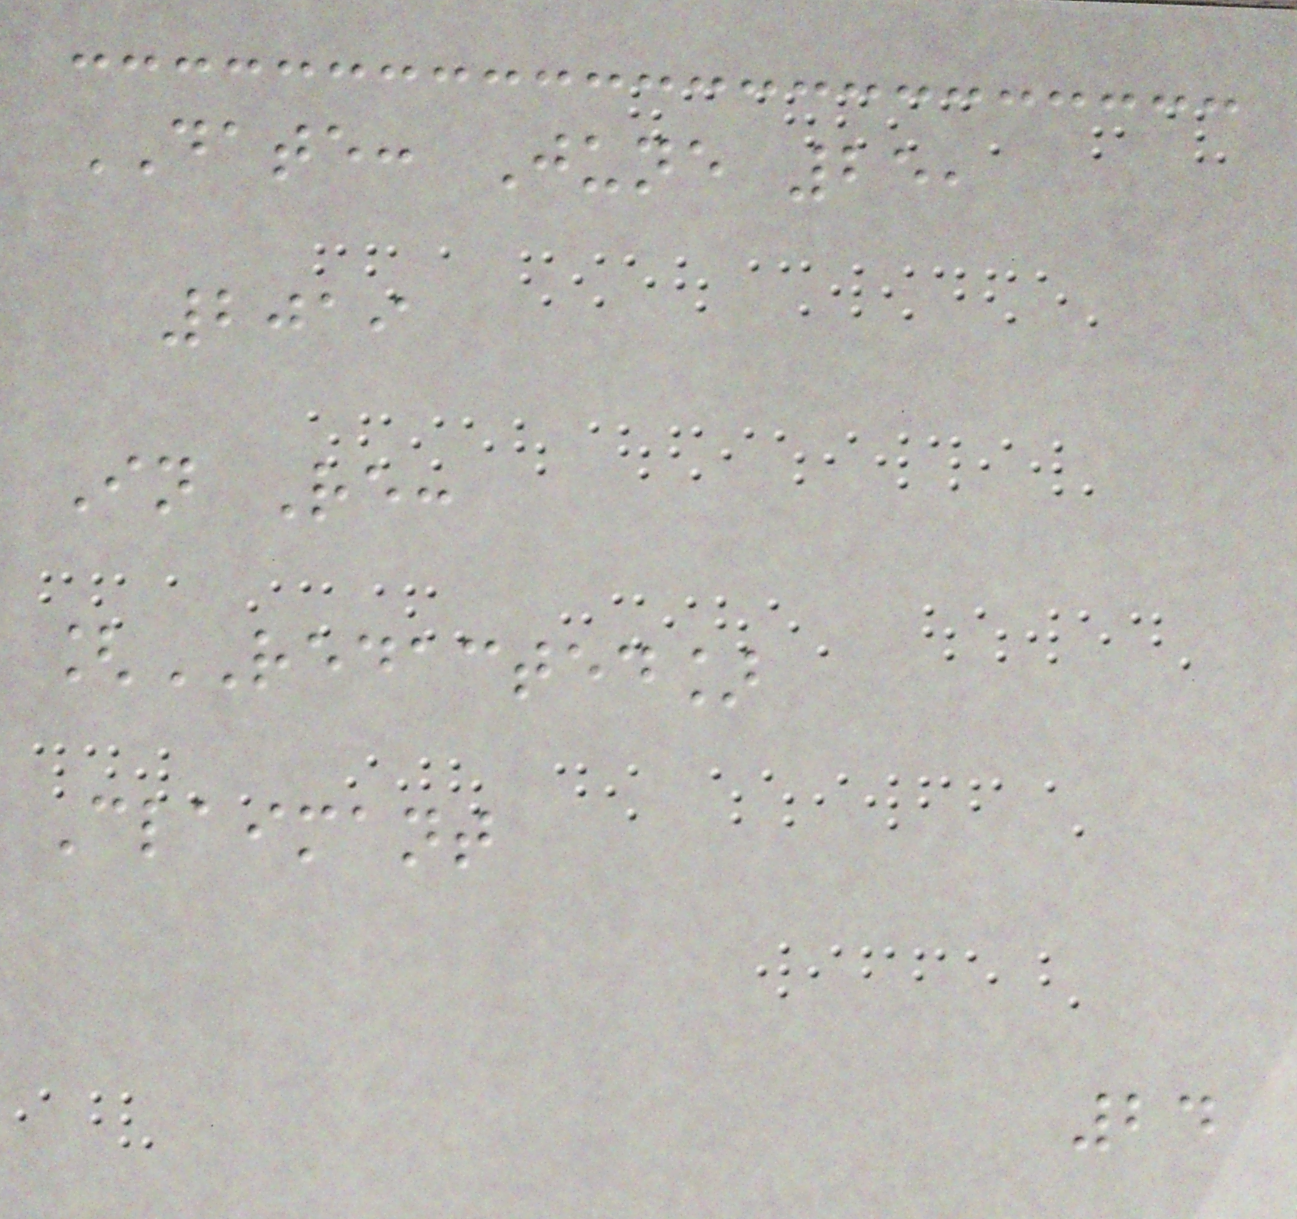DATE: June 25,
2019
In Re:
[REDACTED]
Claimant
24
